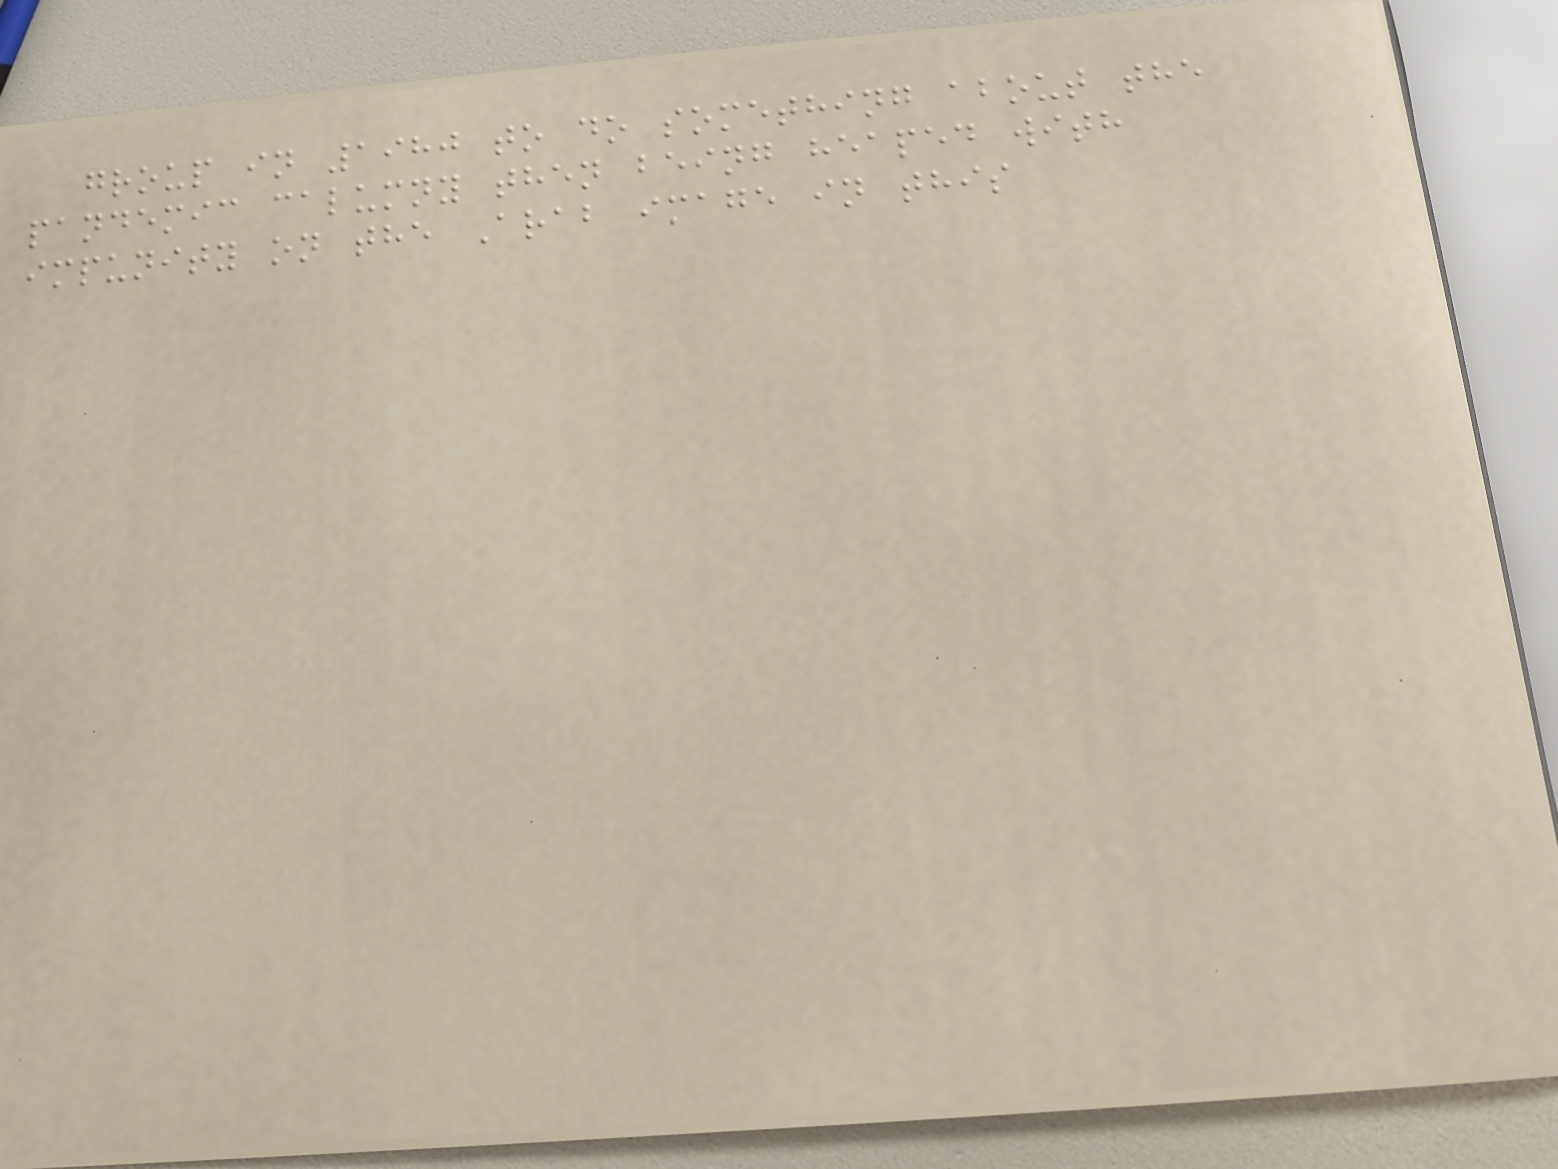group in 1980 to do something about the
pandemic calumny then being heaped with
impunity on the Arab image in this
